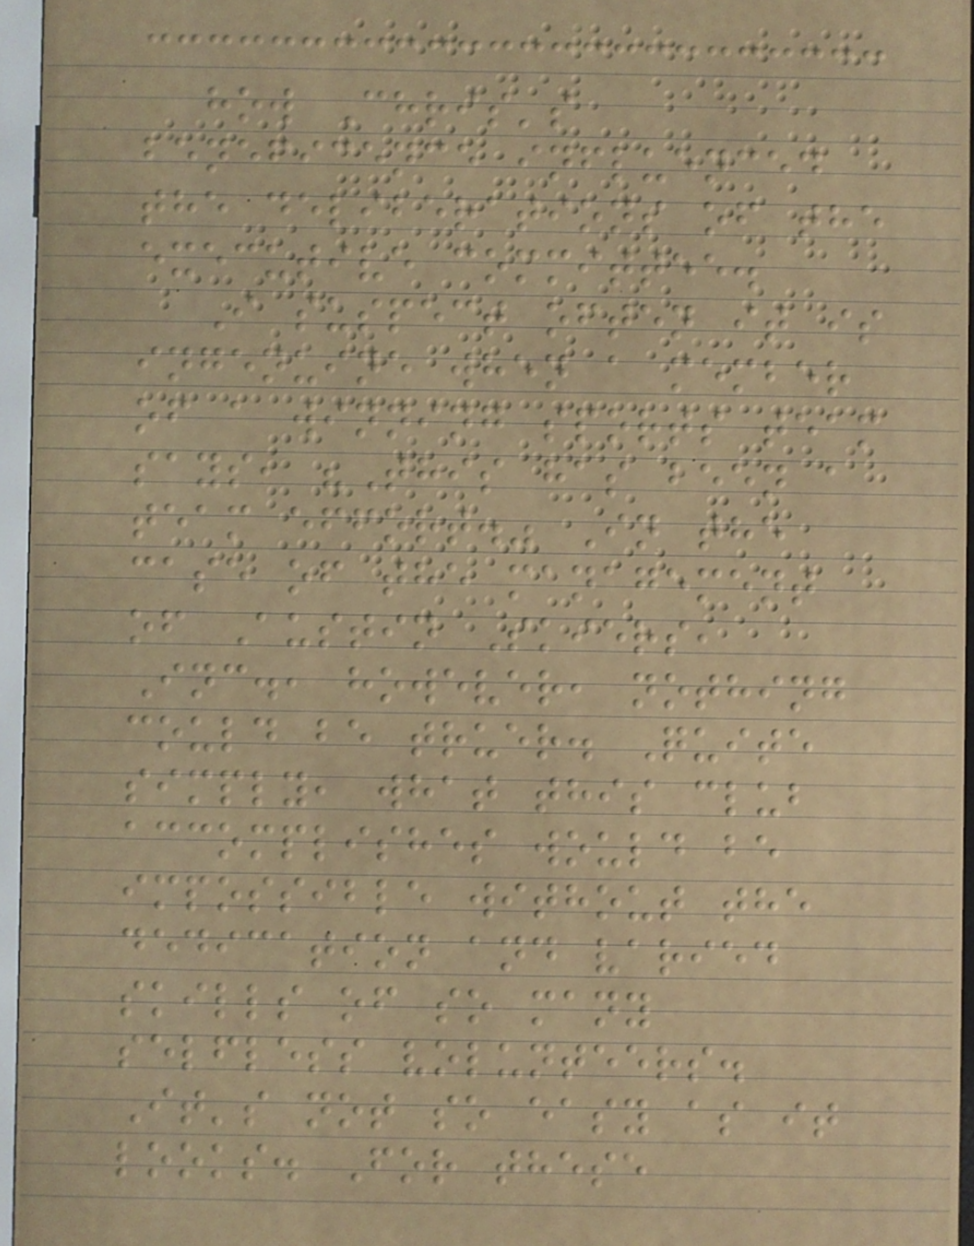how Chris's
beneficence influenced
the deliberations of the
executive committee.
I suspect often it is
ingenuine when a member
of a winning sports team
says, "This has been a
team effort." In the
case of the management
of Austin Skiers,
Inc., however, nothing
could be truer. Quite
simply, what this club
accomplishes would be
impossible without the
dedication and varied
skills of so many
selfless volunteers.
It's not so easy as it
looks. For these
